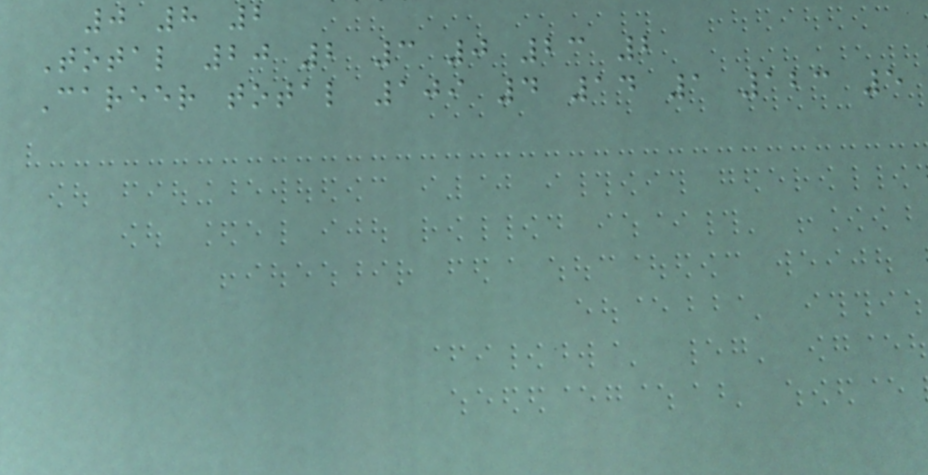0 8 2
Total 20 2 3 0 23 2
Career total 109 4 14 1 123 5
